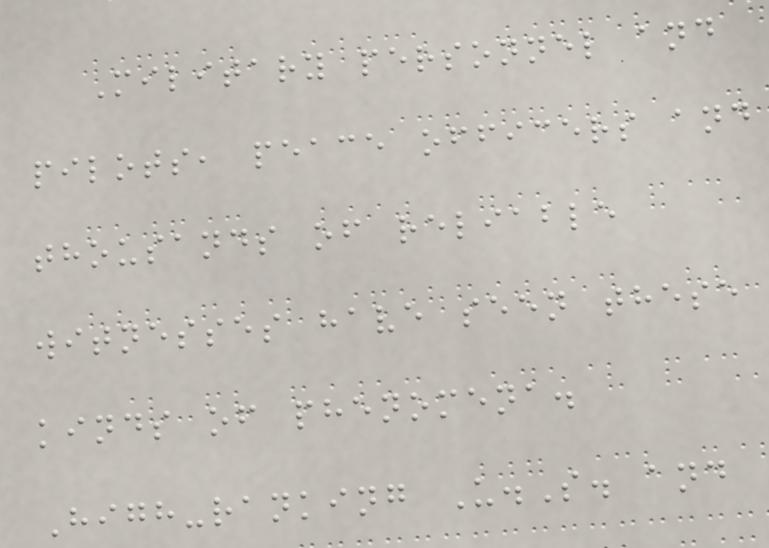Military personnel and
pilots, peace officers and
thousands of reliable
witnesses have seen these
kinds of phenomena.
High-ranking U.S. and
